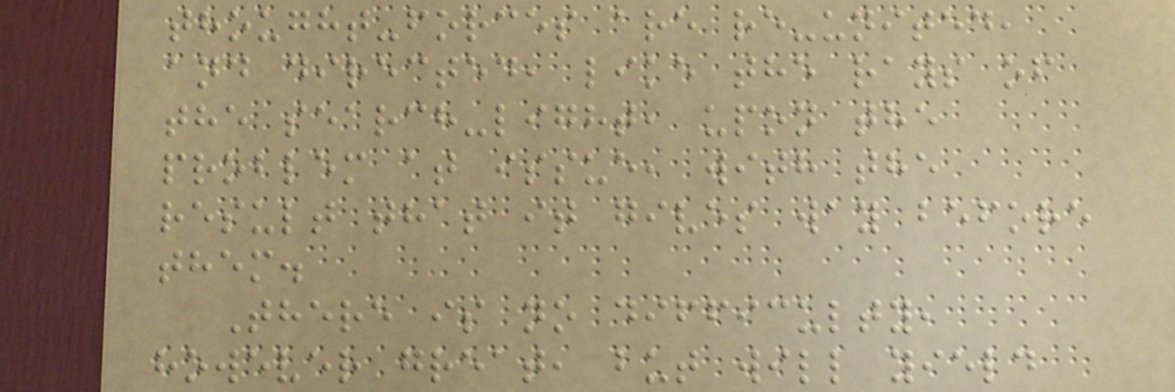thought-forces are re-united,
and directed, like the rays of
the search-light, upon the
problem at issue, with the
result that it gives way before
them.
There is no difficulty,
however great, but will yield
